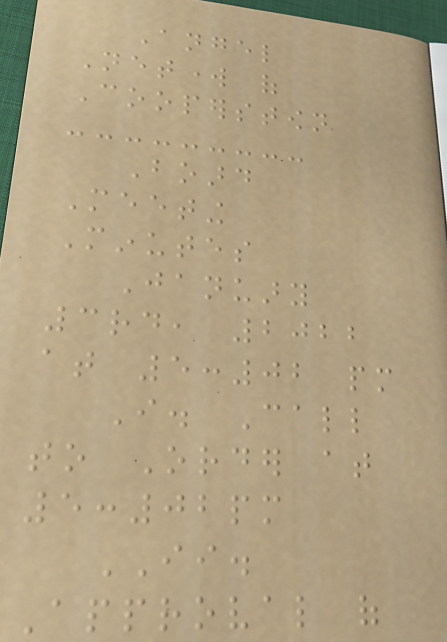Angel
Network of
Cooperstown
Board
Meeting
Minutes
January
3rd, 2022
at 5:02 pm
I. Call
to Order at
5:02pm
II.
Approval of
